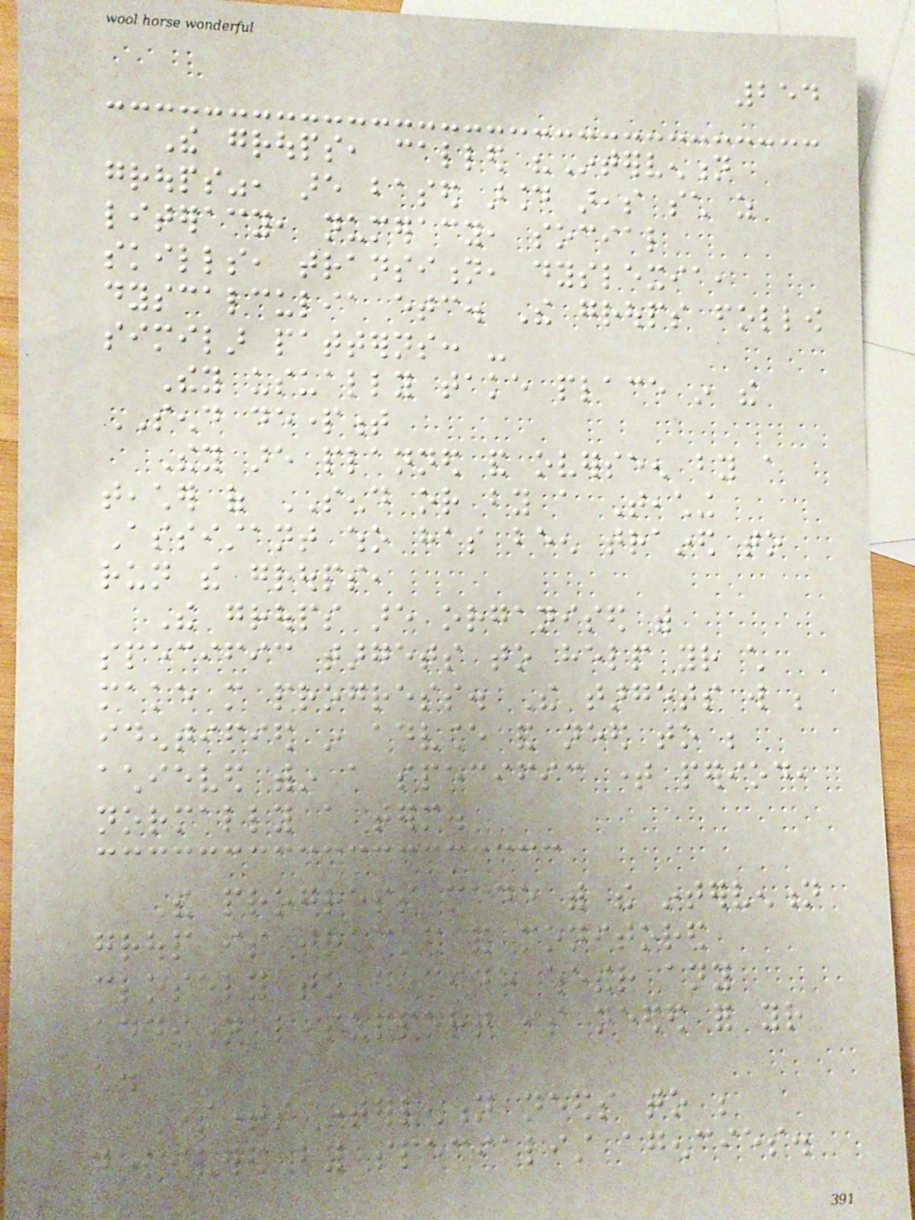254
The groups, called "Intervention
groups", are based around areas such as
literacy, numeracy, social
skills, transition, dyslexia,
dyscalculia etc. The groups follow
similar patterns: -
They usually take place in the
SEND department
They are planned and overseen by a
teacher of SEND or by a Teaching
Assistant who has been trained to
run the groups,
The groups are organised with
specific targets to help your child
make more progress. The targets will be
identified in advance and need to be
achieved within a specific time period,
normally a term.
The progress made with the intervention
group is tracked and monitored
closely to decide whether any
additional support is needed for your
child.
Sometimes intervention needs to be
delivered by specialist agencies.
